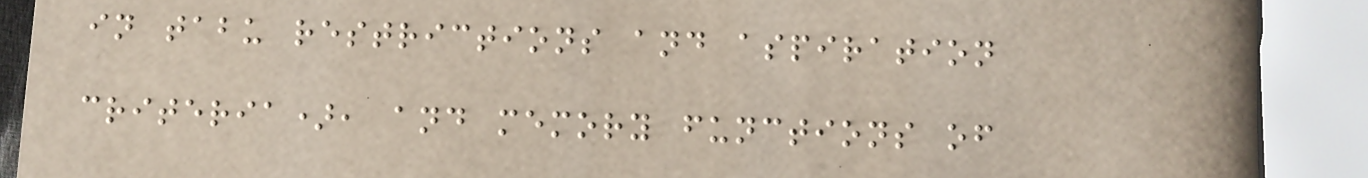in tabu restrictions and aspiration
criteria), and memory functions of
